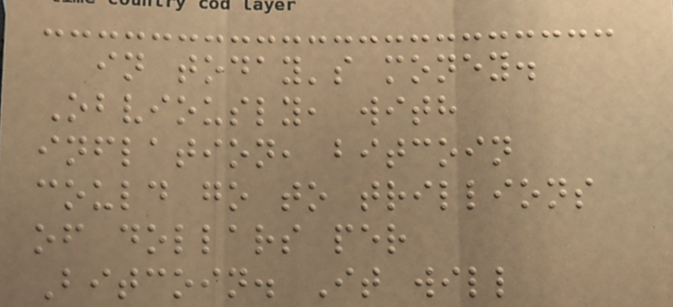in today's money.
Obviously, with
inflation, bitcoin
could go to trillions
of dollars per
Bitcoin. It will
